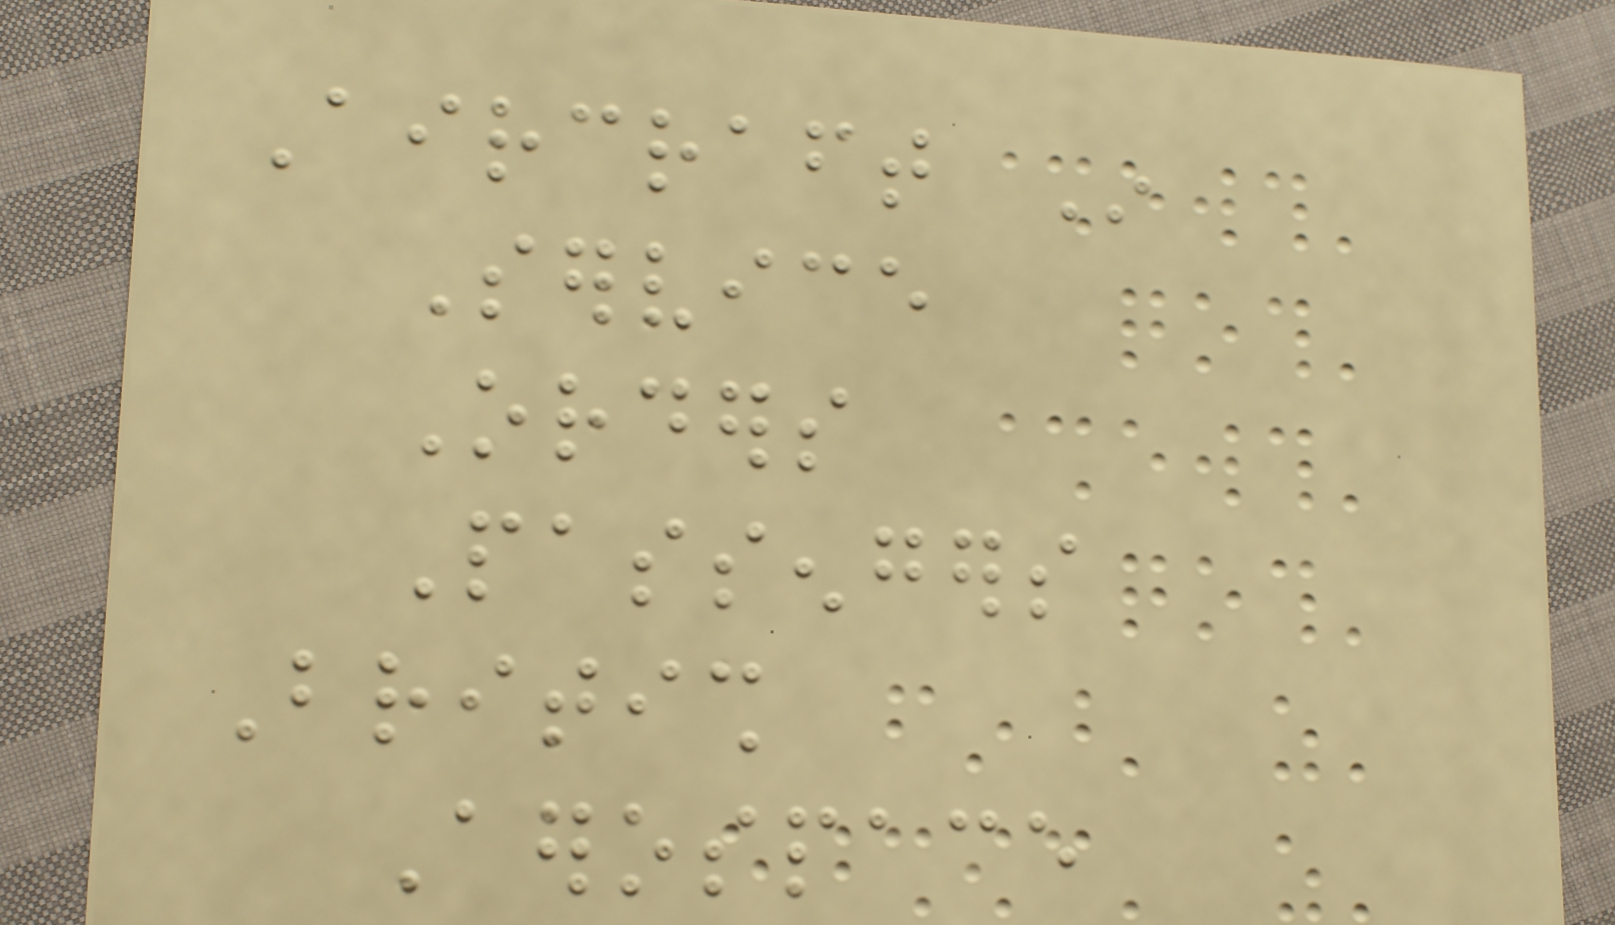Aircraft In
Service
Orders
Passengers
British
Aerospace
